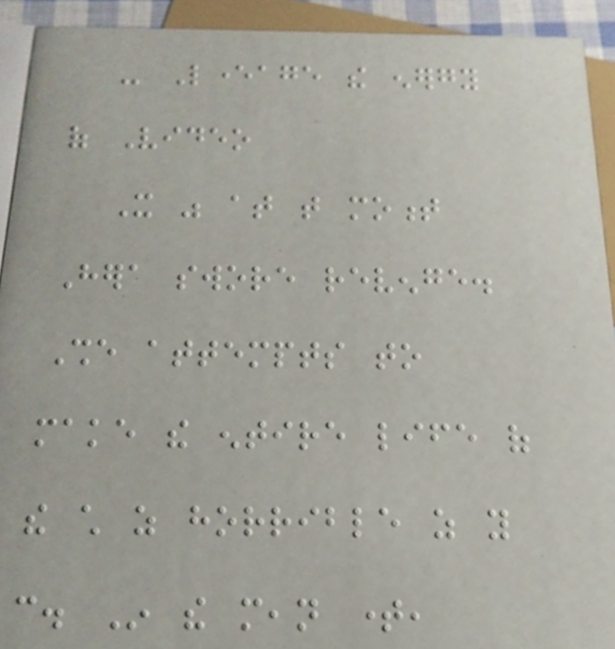- Leverage the energy
of Video
It was at that moment
Hera swore revenge.
She attempts to
make the entire life of
the child as horrible as you
can. In the mean time,
